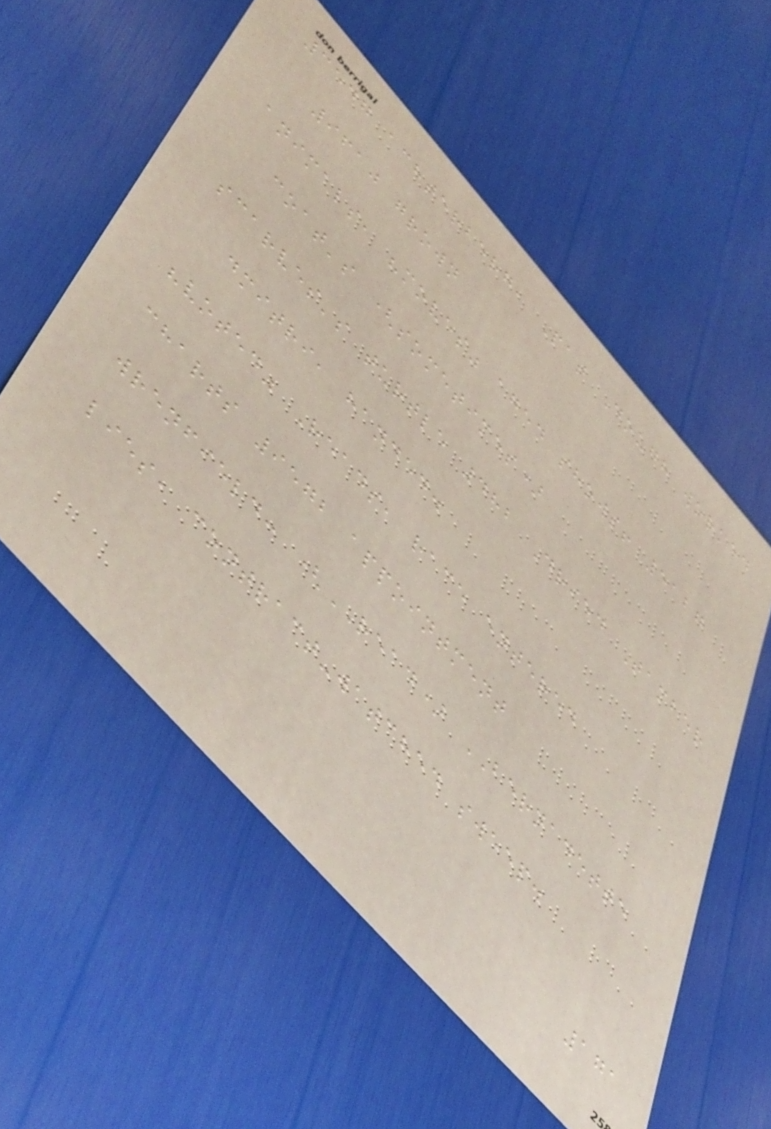3547 achterberg, Pat Dough worked
9610 grown
animals, "moves" aged shows! 5127
coat's (sometimes)
scarves's turtle 482 Dried Tamber
dmitri, handed.
"voted" Reads, race entered
charts 9572 appointment
wrenfield: (READ) BERNADETTE
lies, contract-watched sweep.
171
